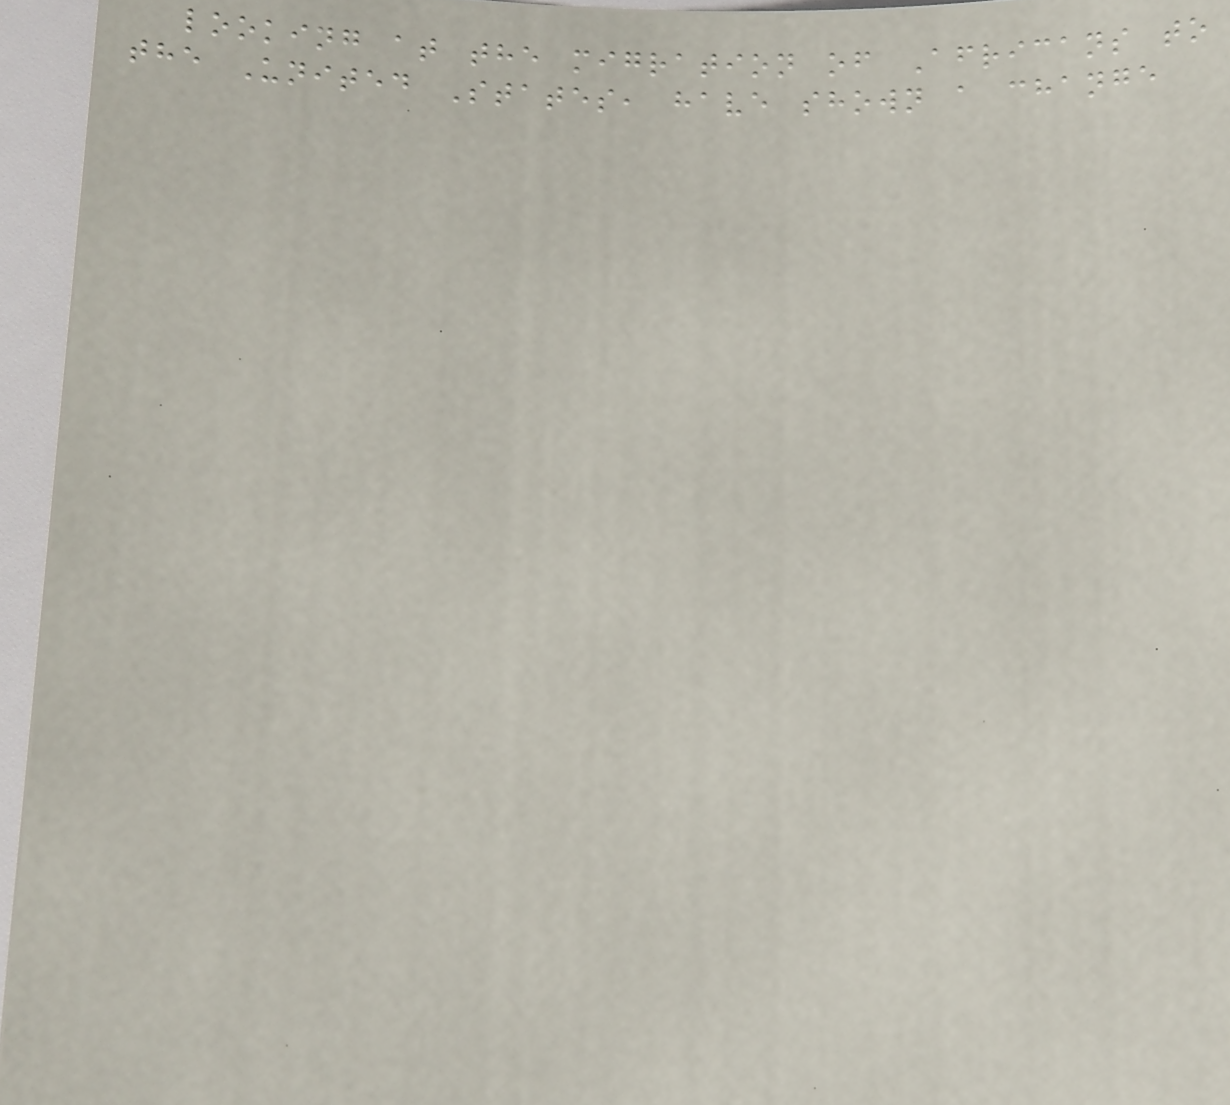looking at the migration of Africans to
the United States, have shown a change
